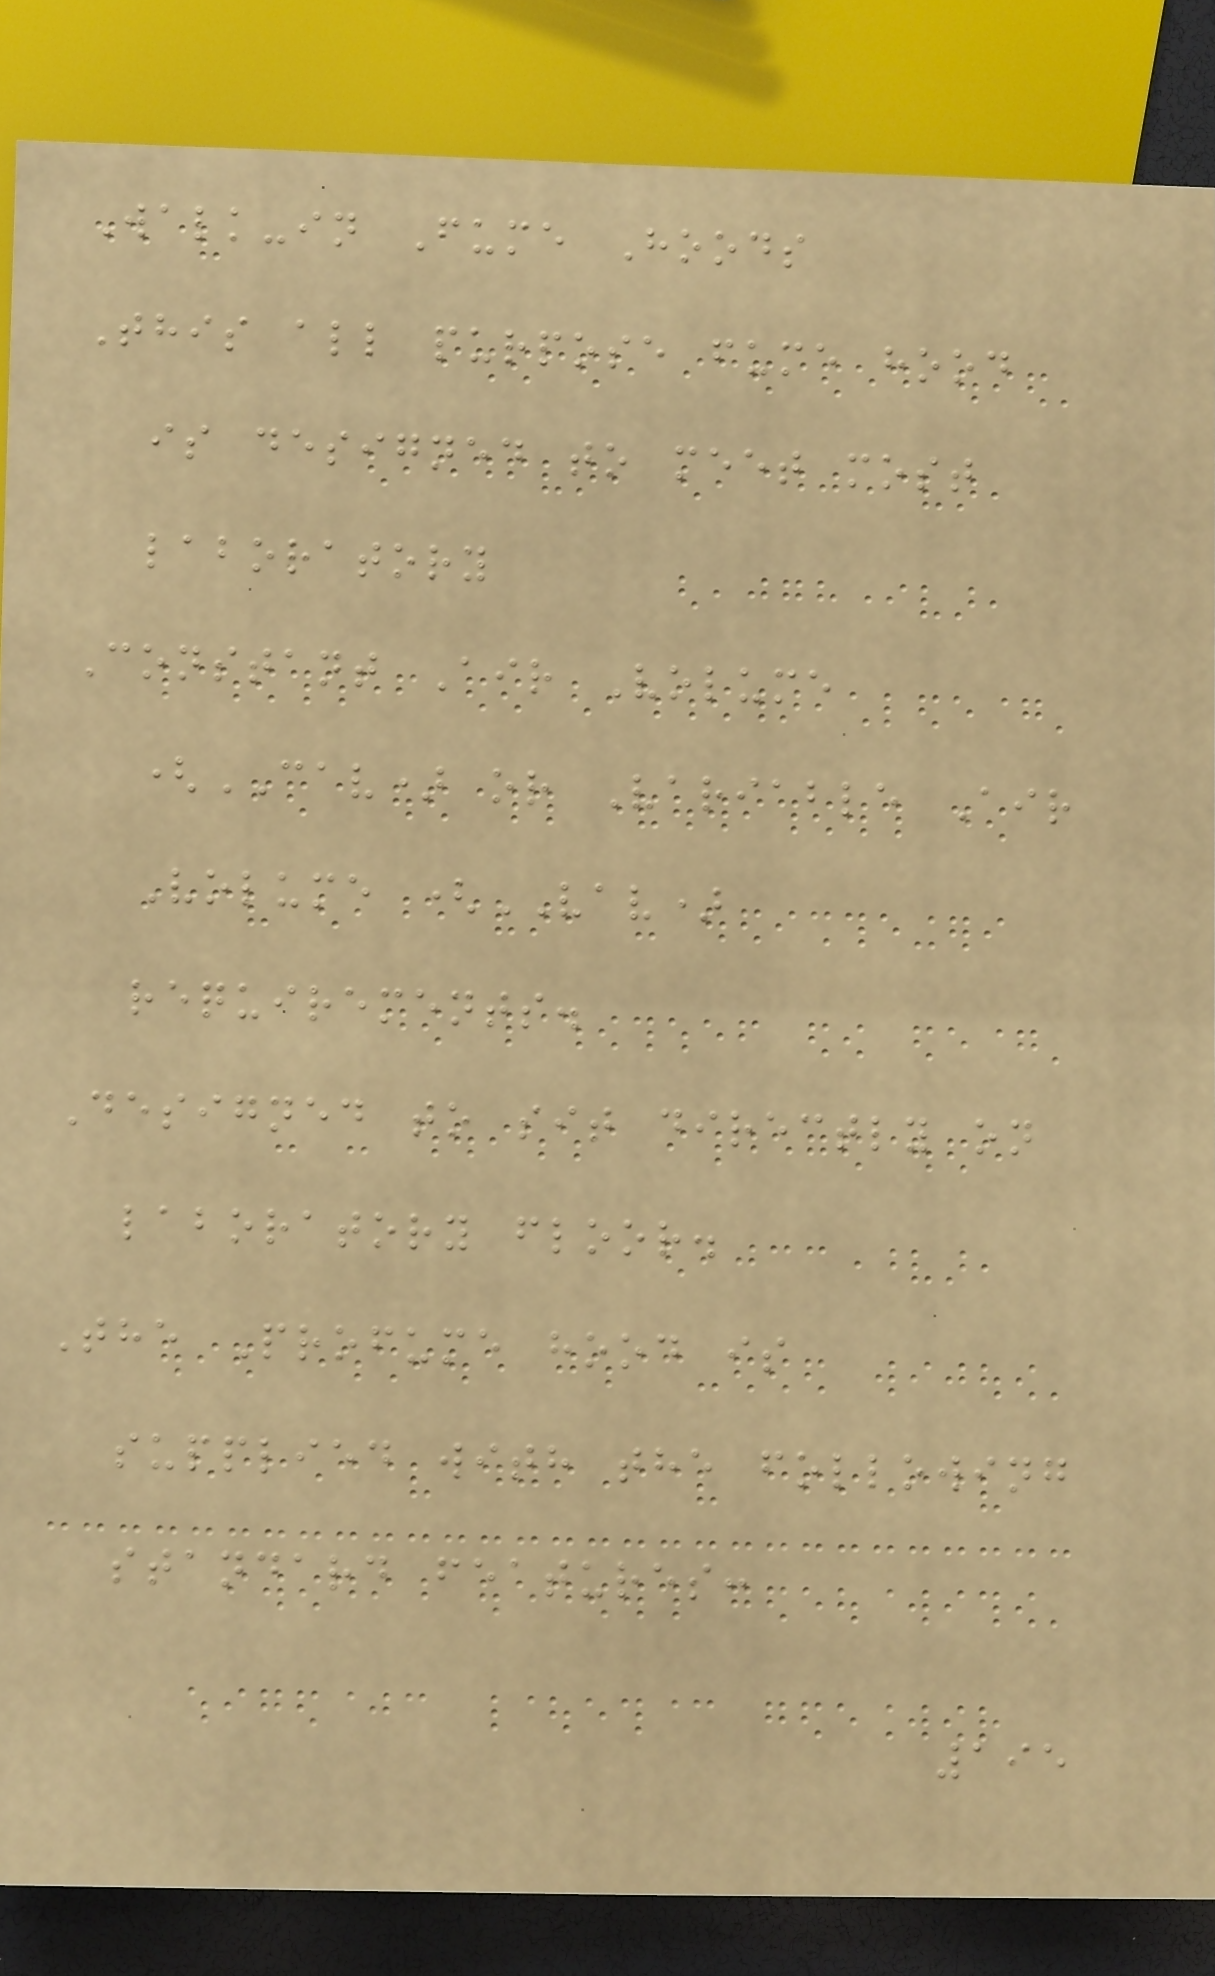Walk-in Fume Hoods
This all purpose fume hood
is designed to meet most
laboratory
Constant Air Volume
(CAV) or Variable Air
Volume (VAV)
requirements.
Designed to sit directly on
laboratory floor.
The Profume hood is
supplied with the following
standard features:
195
